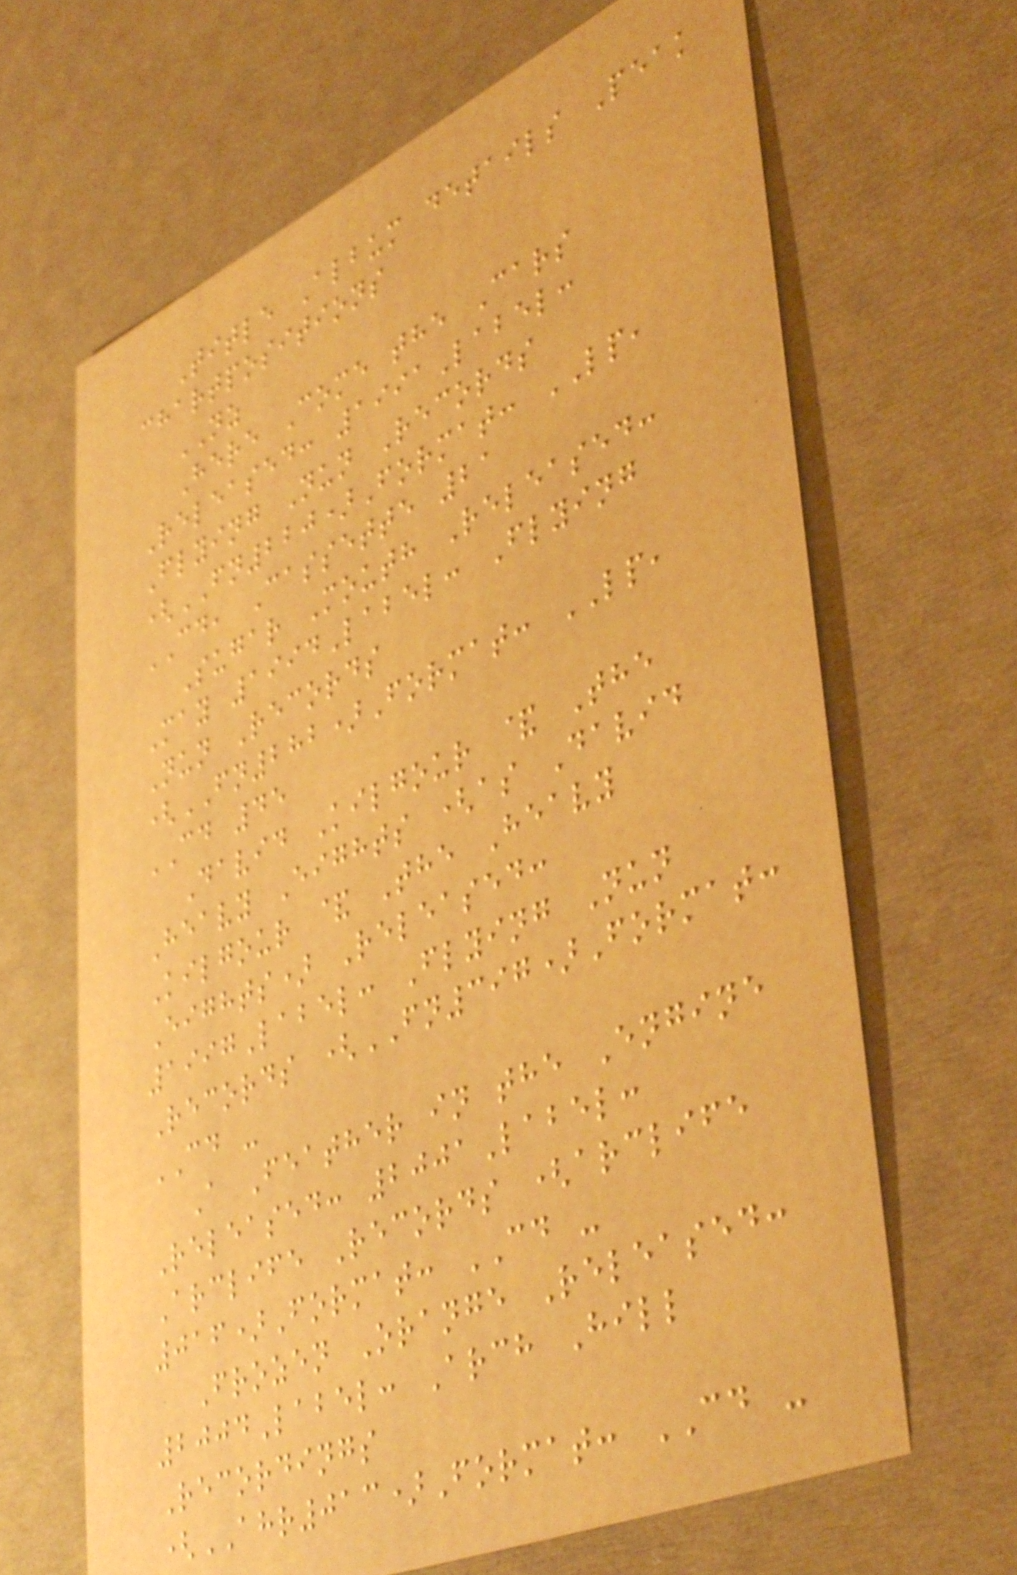Title Album details Peak
chartpositions
NZ
Here Come the Cars
Released: 1991Label:
Flying Nun Records
(FN220)Format: LP,
CD, Cassette 21
Sugar Mouth Released:
May 1994Label: Flying
Nun Records
(FN282)Format: LP,
CD 45
David Kilgour & The
Heavy Eights (as David
Kilgour & The Heavy
Eights) Released:
1997Label: Flying Nun
Records (FN397)Format:
CD -
A Feather in the Engine
Released: 2001Label:
Arclife Records (arclife
016)Format: CD -
Frozen Orange Released:
2004Label: Arch Hill
Recordings
(AHR013)Format: CD -
